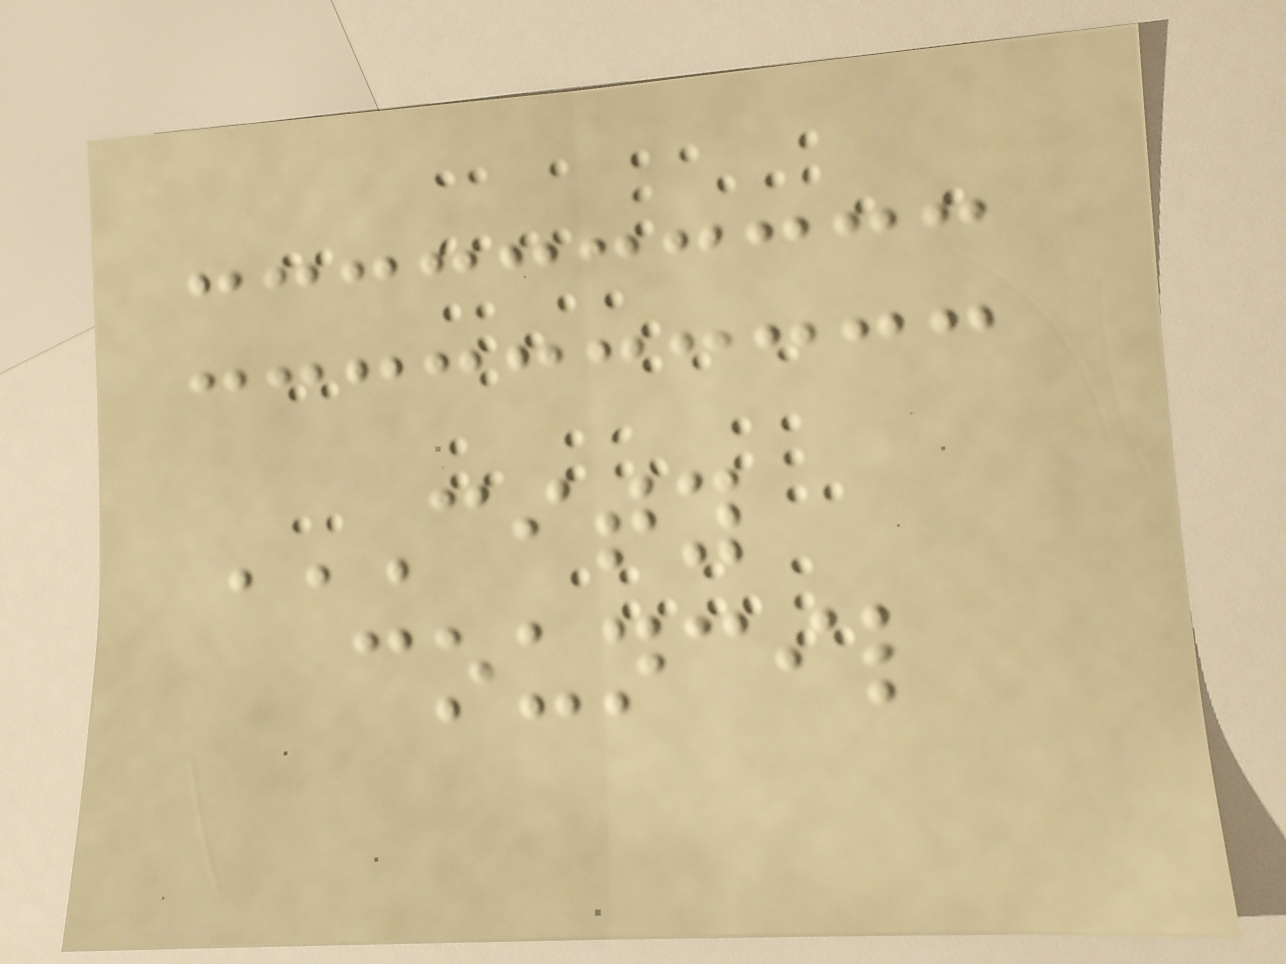CITY
COUNCIL
